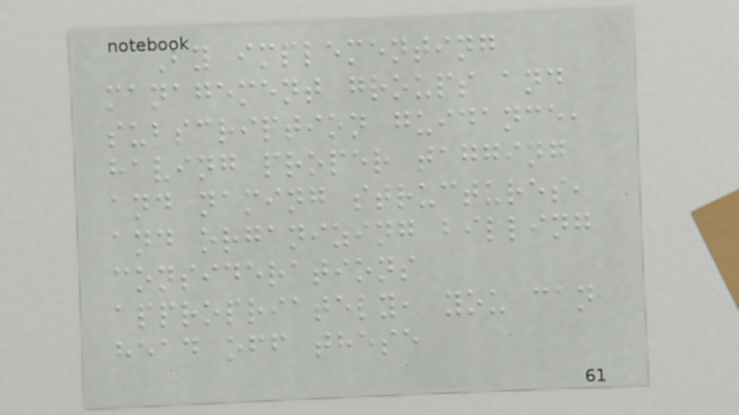By implementing
management groups and
subscription guidance,
having proper tagging
and naming structures,
and organizing billing
considerations
appropriately, you can
head off these
